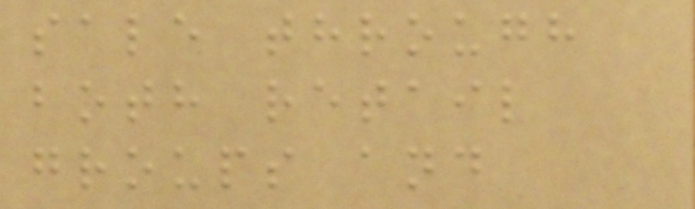sale through
both retail
groups and
